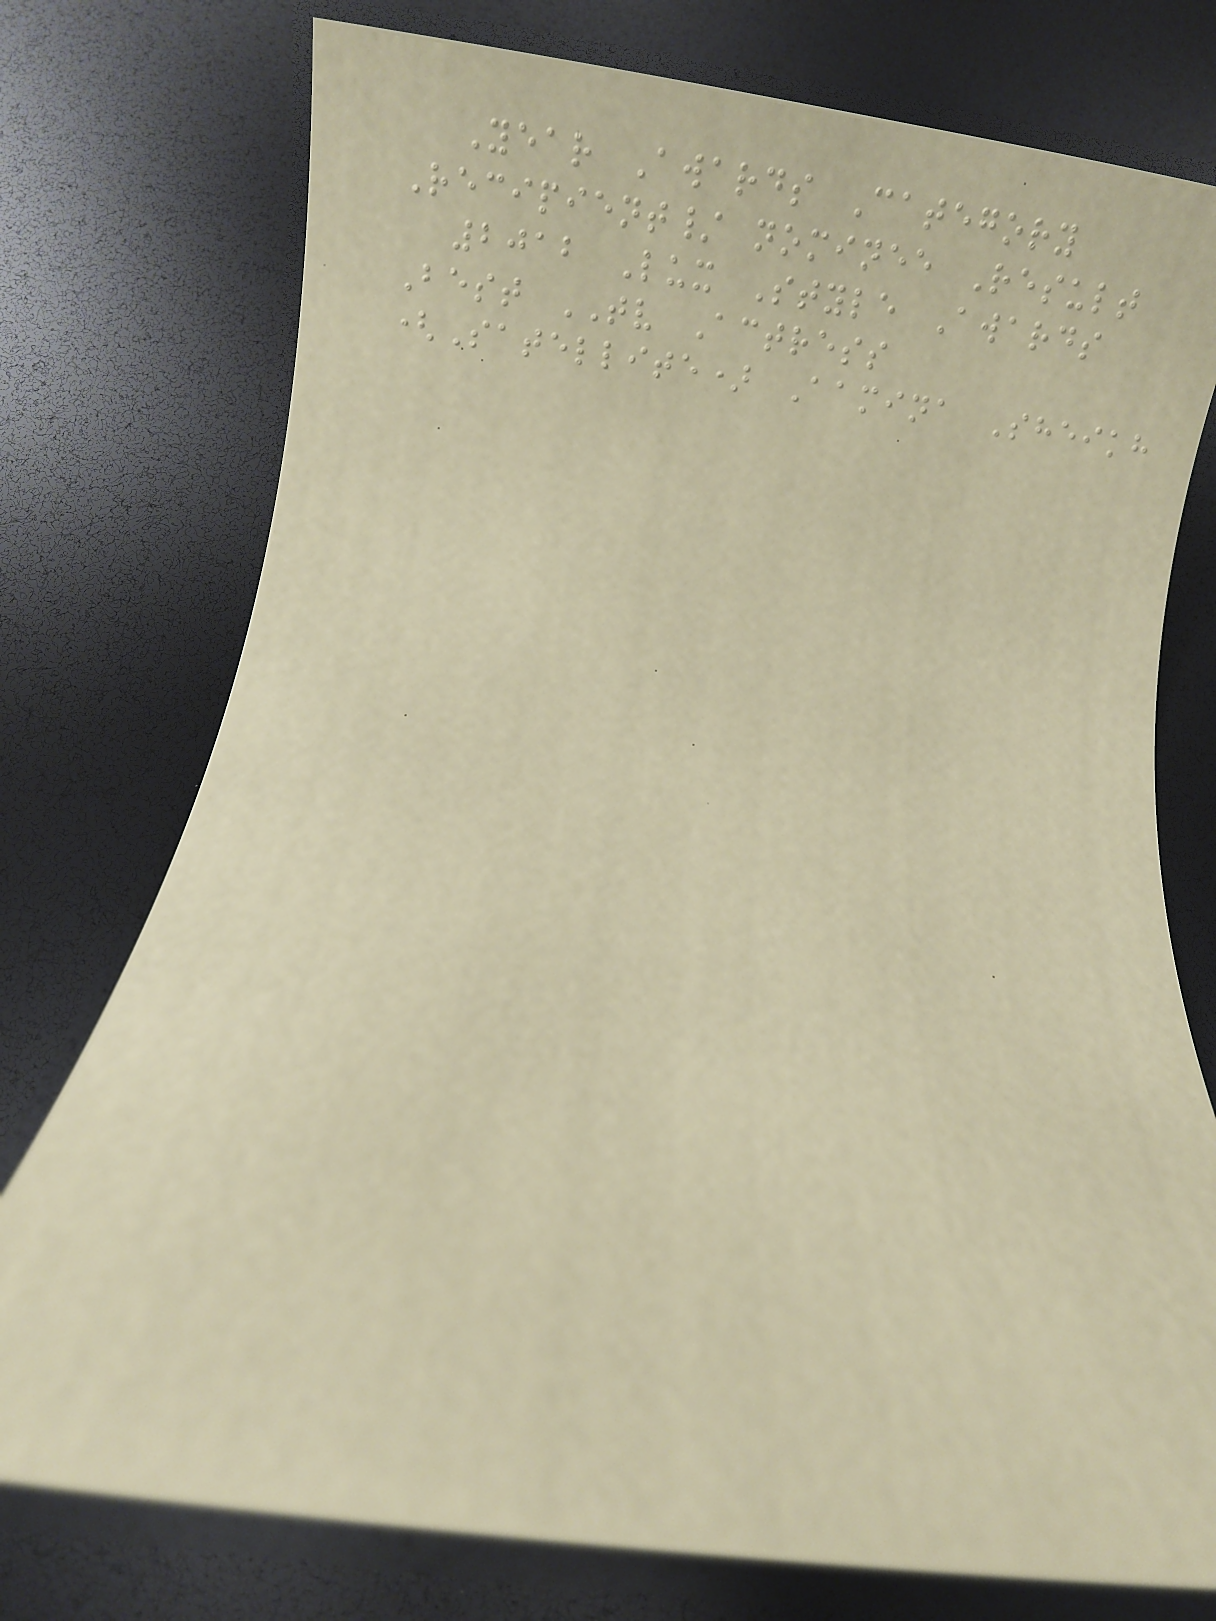Year Awards Category
Recipient/ nominee Result
2012 Lux Style Awards
Best TV Actress
(Satellite) Aamina Sheikh
